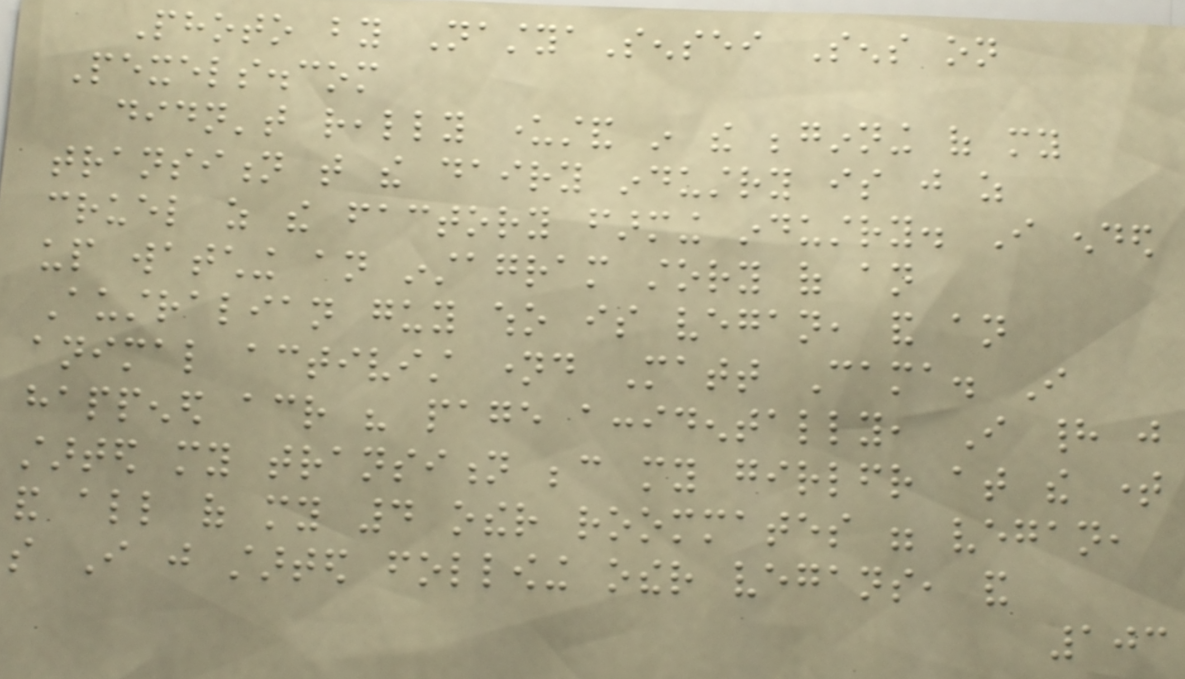Photo by NastyaSensei Sens on
Pexels.com
didn't really understand in the beginning of my
transition that the dairy industry is just as
cruel as the factory farming industry. I ended
up watching an instagram story of an
Australian guy who is vegan, and an
animal activist named Matt Cama. I
happened across his page accidentally, I had just
started my transition because my girlfriend at the time
and all of my 4 other roommates were vegan,
so I just started following other vegans, and
103
